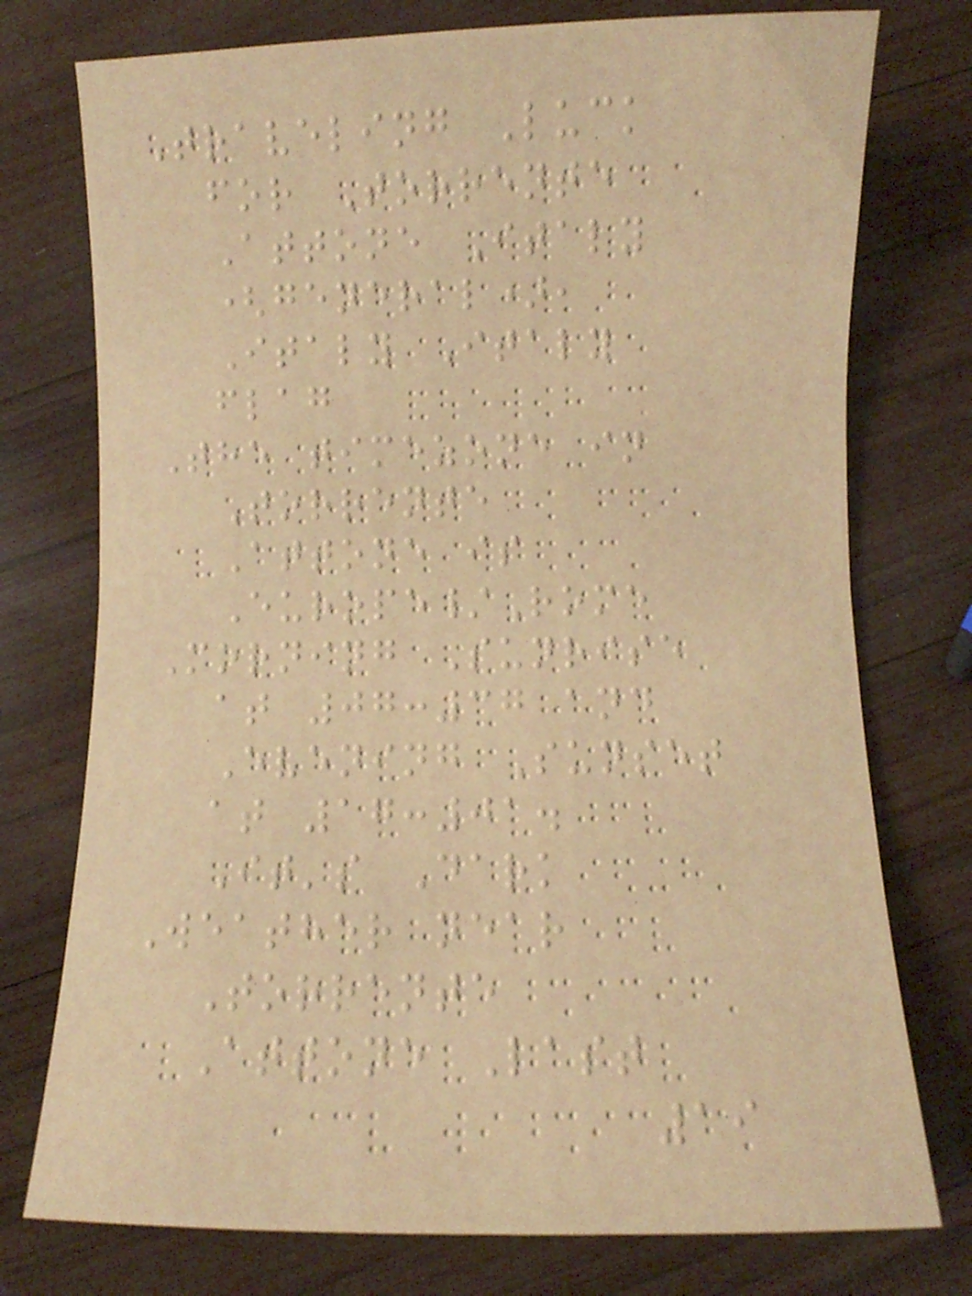Traveling Luck
for Torrente
Attone Italy
(general),
Italy Italy
flag
The timezone in
Torrente
Attone is
Europe/Rome
Morning Sunrise
at 07:37 and
Evening Sunset
at 17:01.
It's Dark
Weather near
Torrente
Attone Last
19
